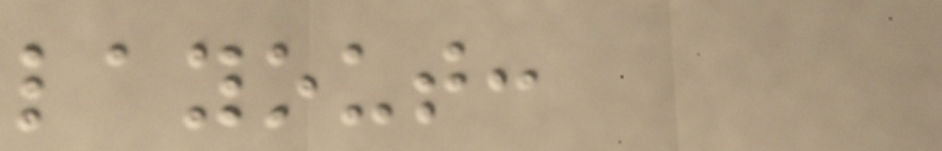layout:
